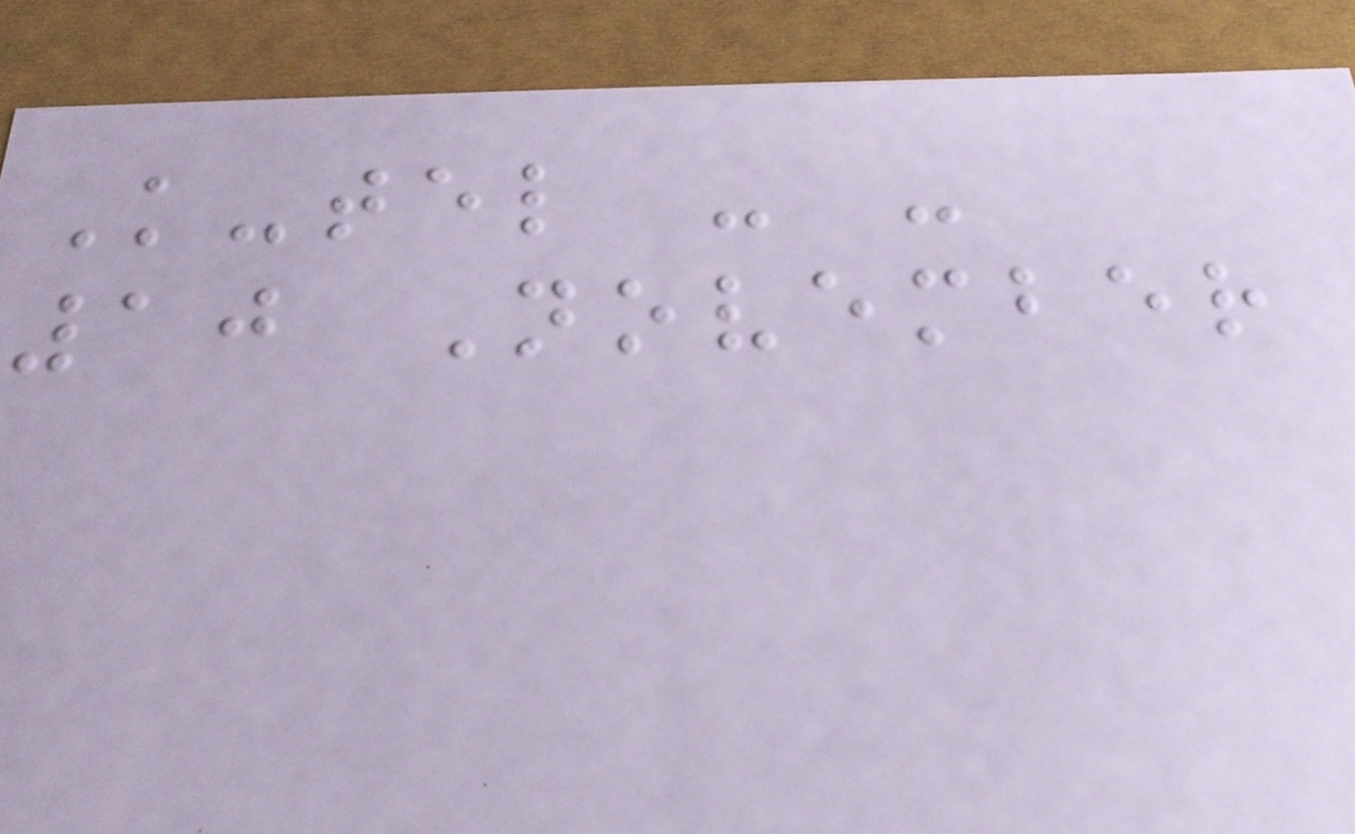K-tel - -
10 November
